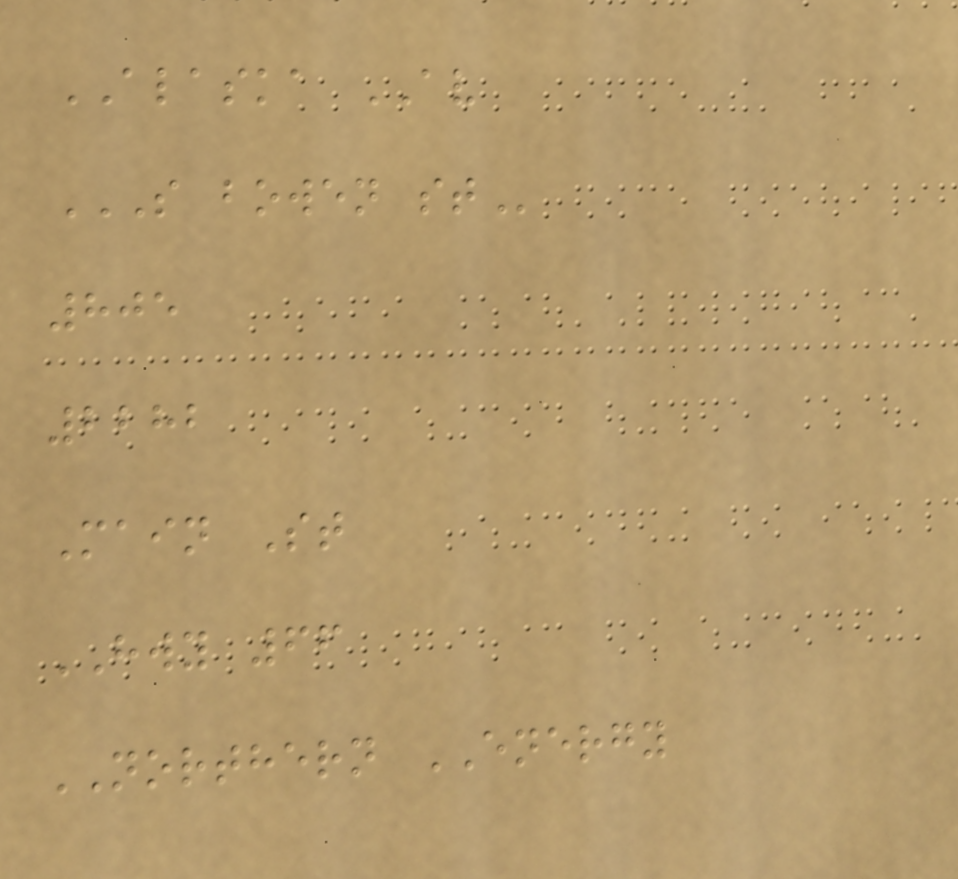ALASKA AV
S BOWEN ST
805
2282
Main St
HWY 66
NORTHERN ENERGY
